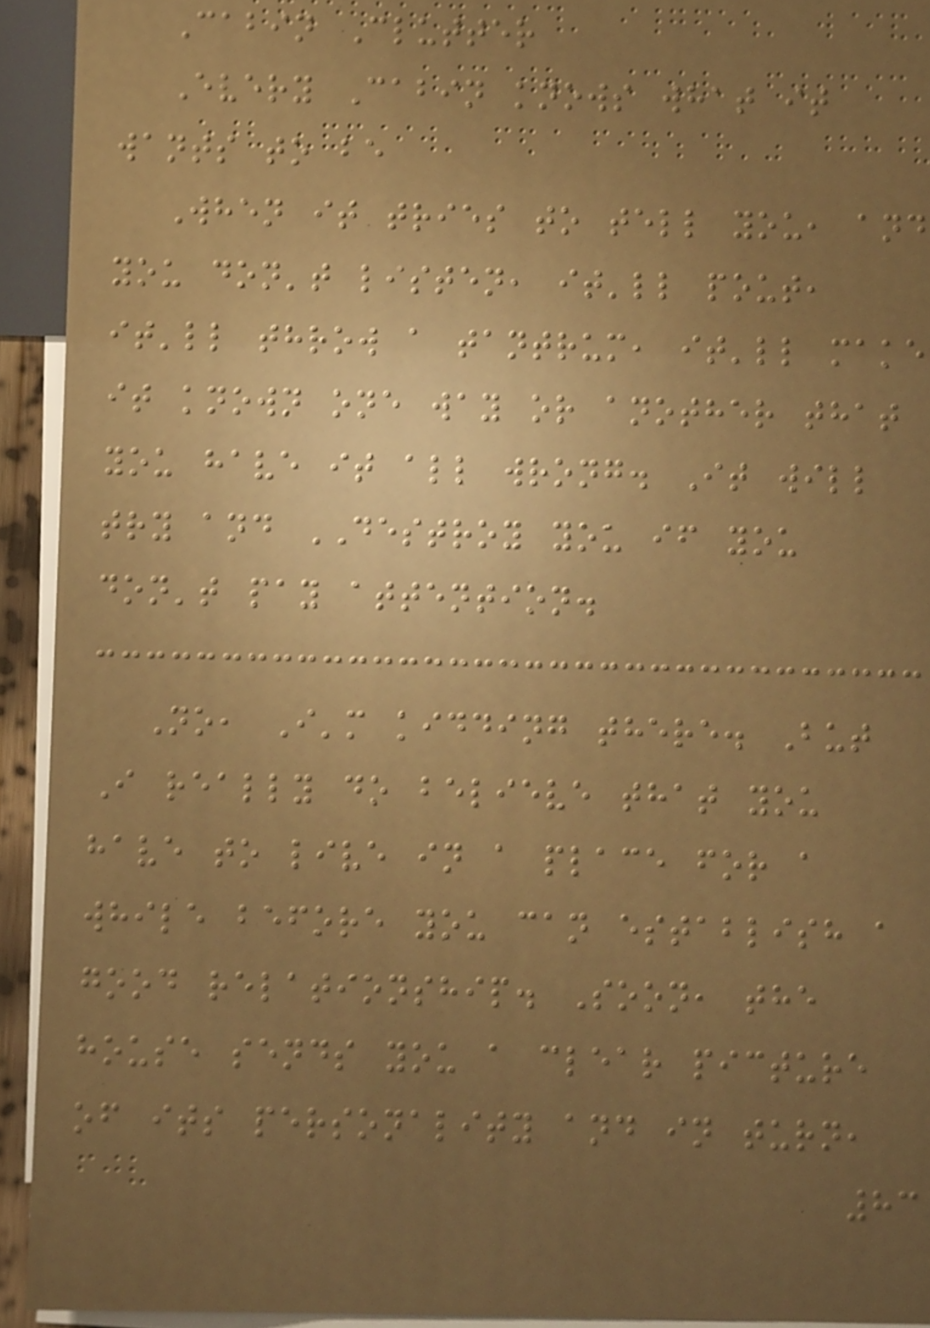Cabin Clutter
Every Cabin knows what it
wants to be
When it tries to tell you, and
you don't listen, it'll pout,
it'll throw a tantrum, it'll make
it known one way or another that
you have it all wrong. It will
try and DESTROY you if you
don't pay attention.
No, I'm kidding there. But
I really do believe that you
have to live in a place for a
while before you can establish a
good relationship. Soon, the
house sends you a clear picture
of its personality and in turn,
83
